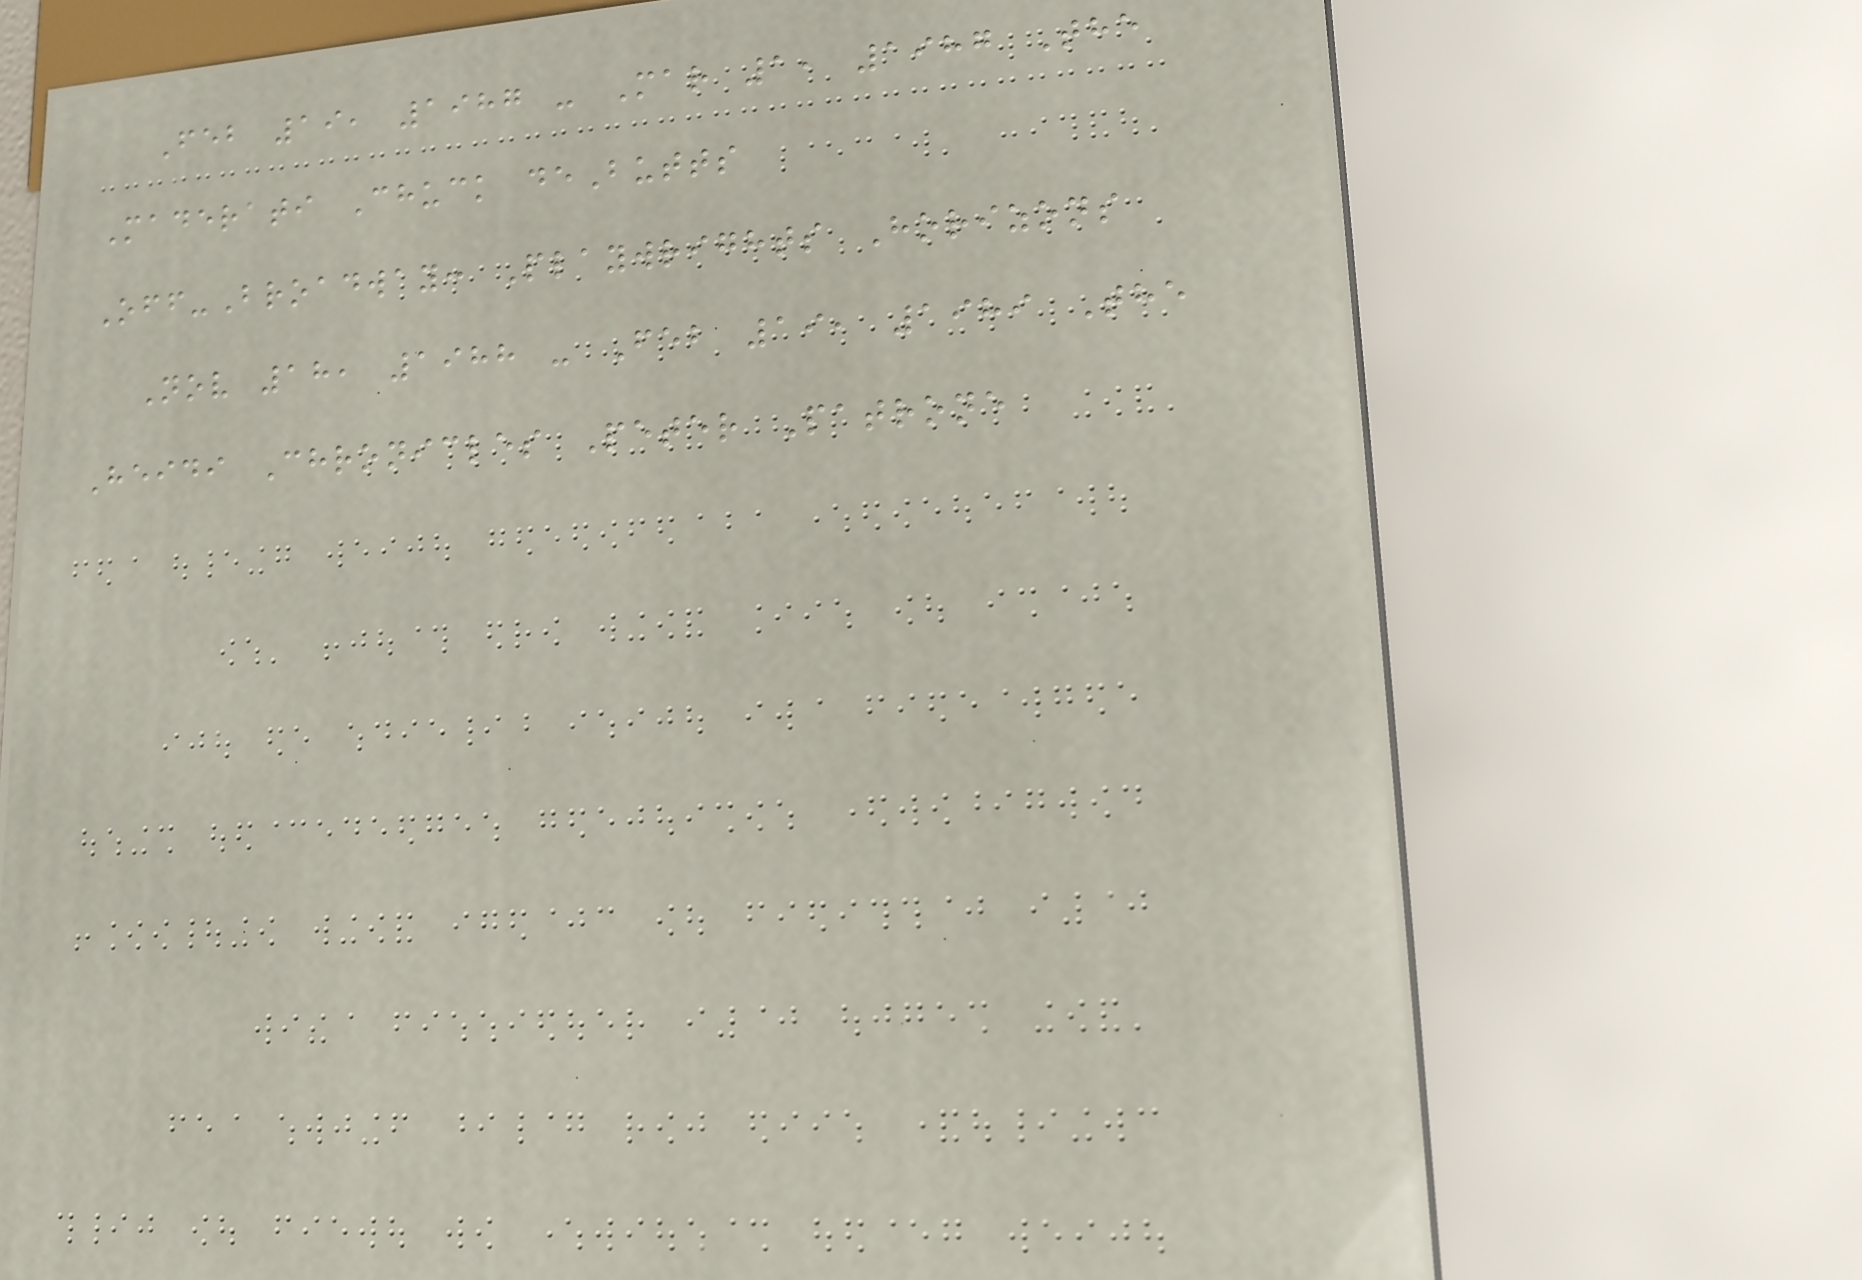Feb 19, 1987 - Mar 1, 1987 The
Maderati Chuck deButts
Off-Broadway: Playwrights Horizons
Nov 18, 1988 - Feb 19, 1989 The
Heidi Chronicles Peter Patrone
